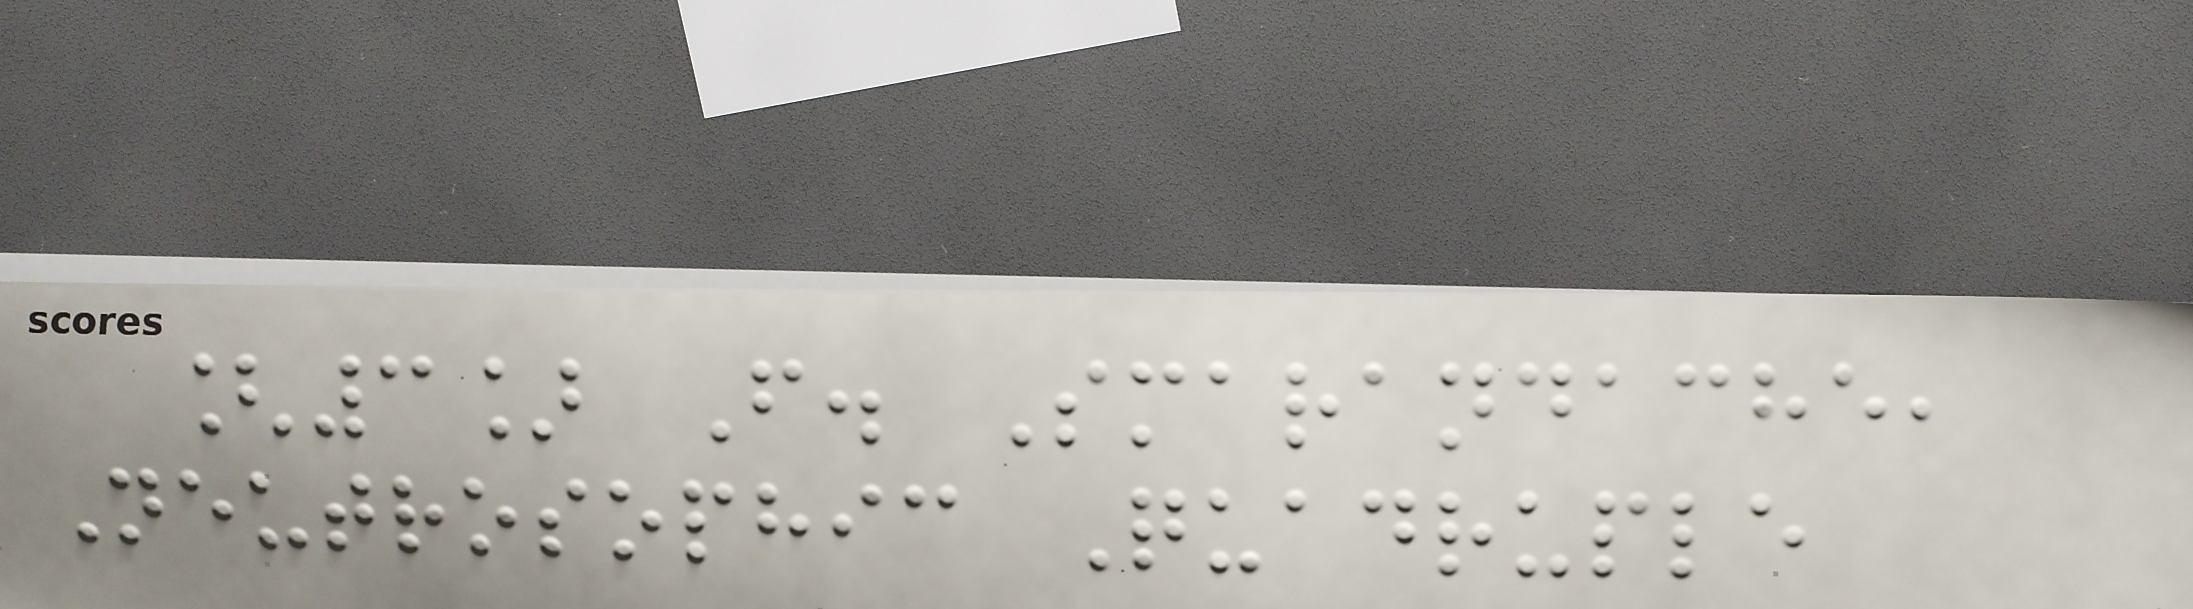[3] F. Smarandache,
Neutrosophic Quadruple
